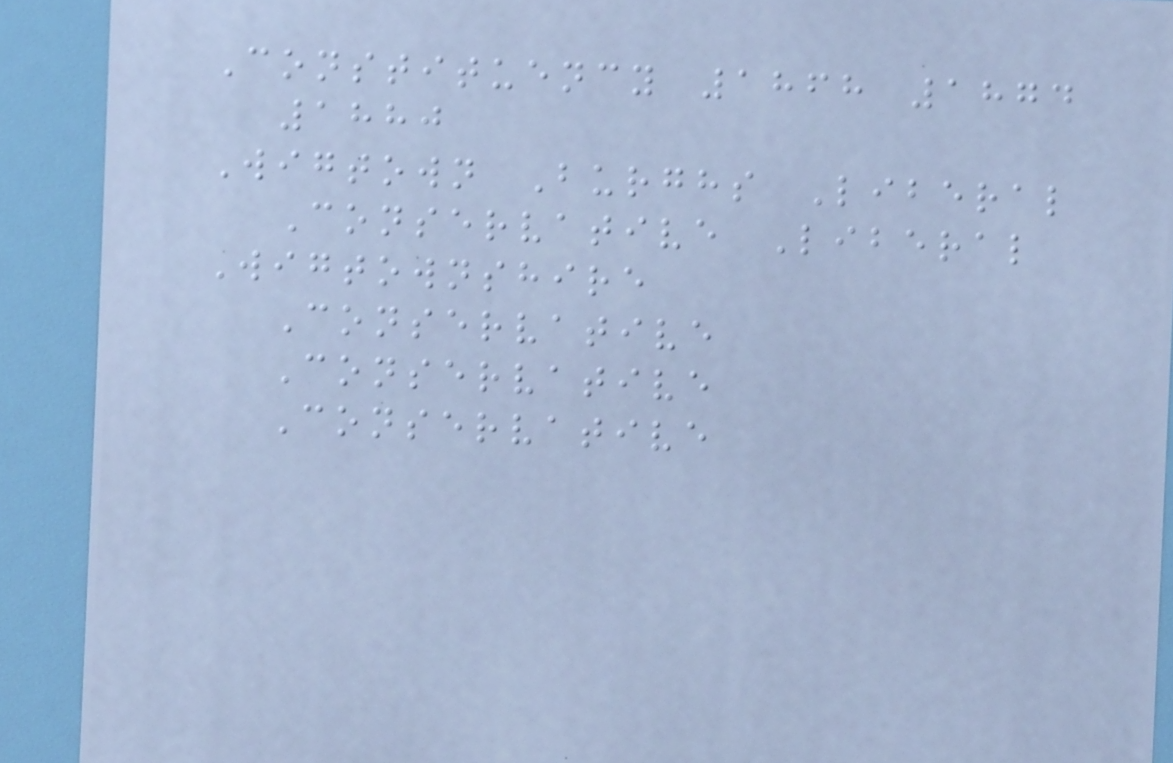Constituency 1868 1874
1880
Wigtown Burghs Liberal
Conservative Liberal
Wigtownshire
Conservative
Conservative
Conservative
